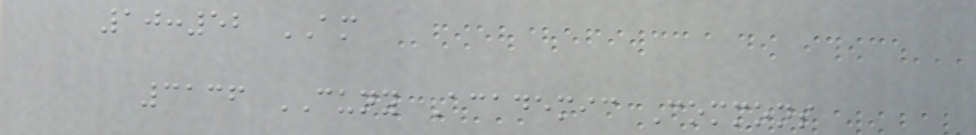10:52 AM
3136 CUNY Academic Commons
